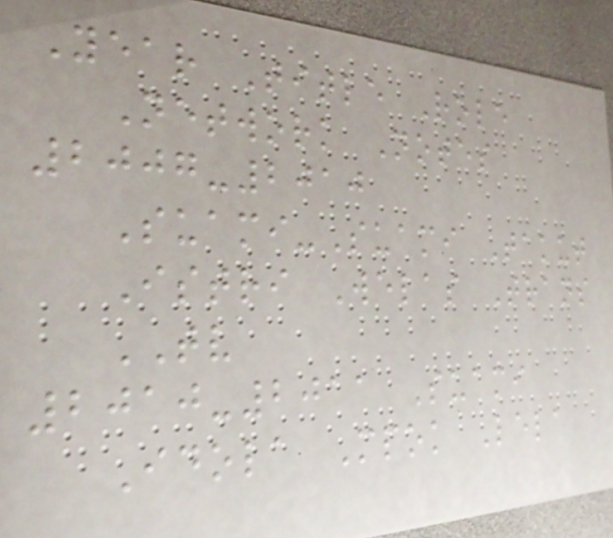Year Title Role
Network Notes
2007-2010
Suami-Suami Takut
Istri Welas Trans
TV
2010-2011 Suami
Idola Mpok Lela
